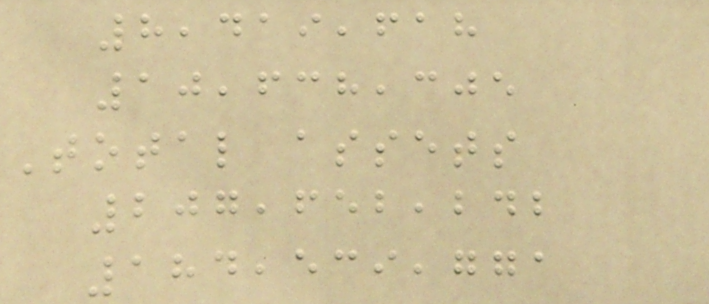8,419,618
10,638,305
Total assets
207,652,242
184,539,771
